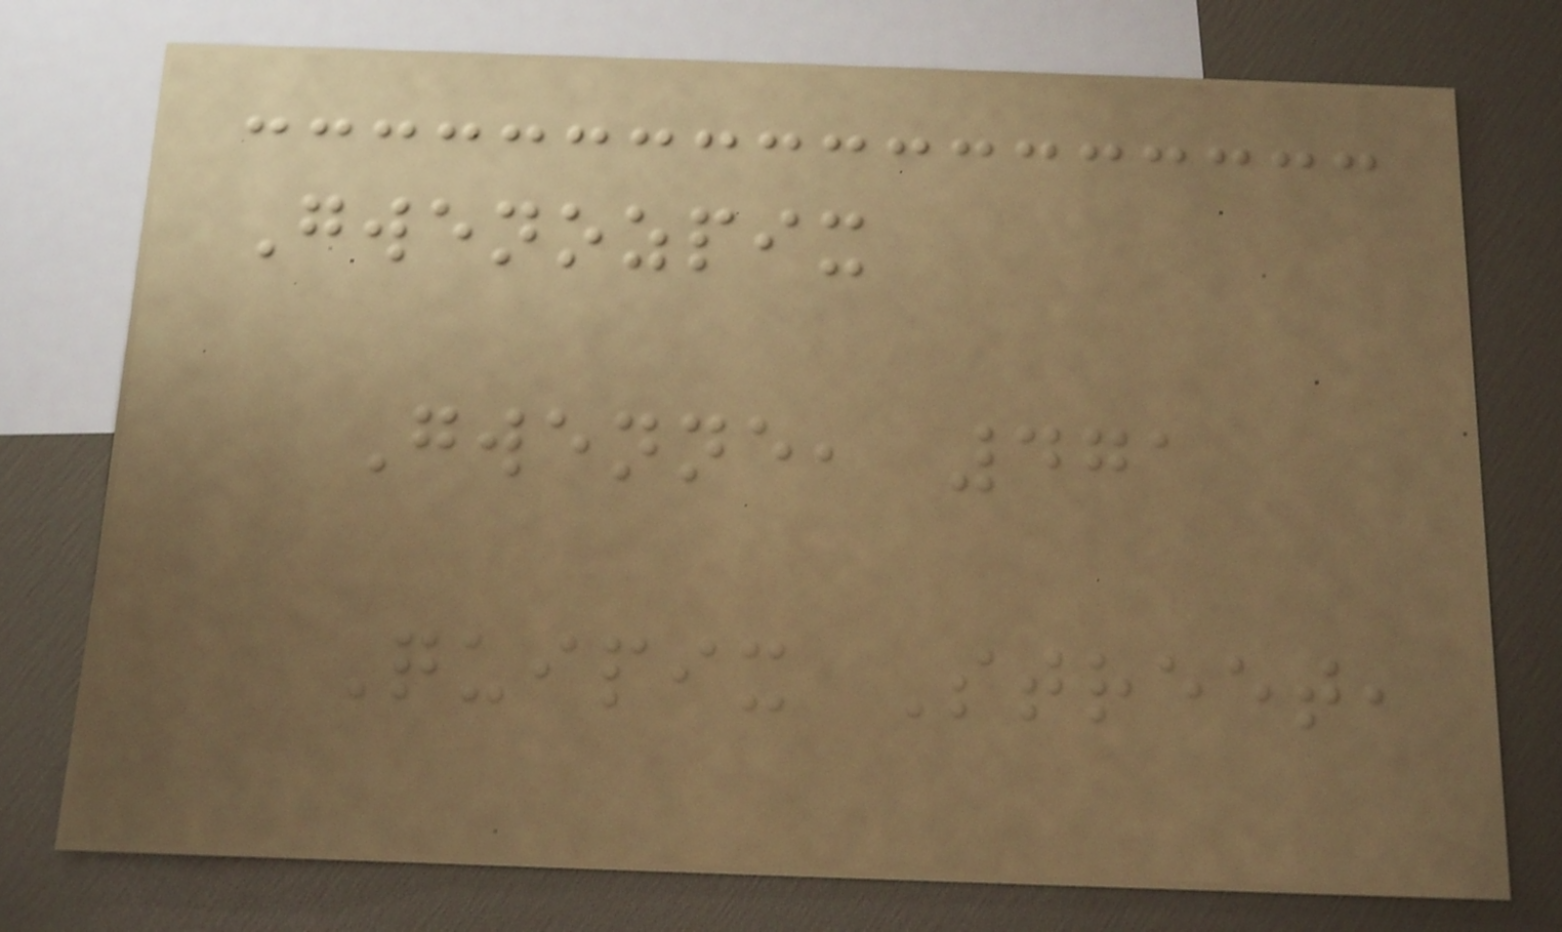Gwenozpix
Gwenne, 471
Quipix Street,
